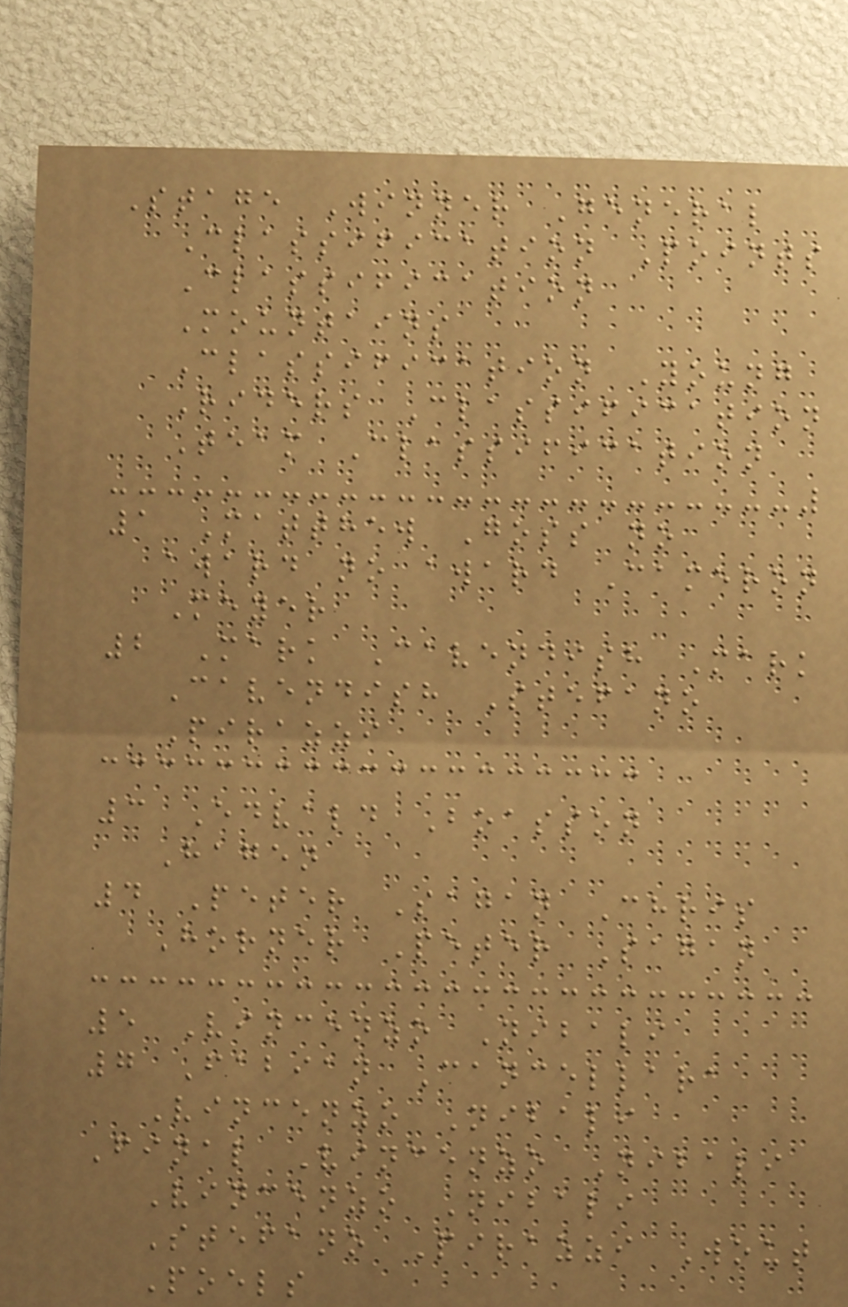Stage Winner General
Classification Points
Classification
Mountains
Classification Young
Riders Classification
Team Classification
1 Matthew Goss no
award no award Cameron
Meyer
2 Mark Cavendish Mark
Cavendish Stefano
Pirazzi
3 Edvald Boasson
Hagen
4 Peter Sagan Chris
Horner Peter Sagan
5 Vincenzo Nibali
7 Fabian Cancellara
Vincenzo Nibali
Final Vincenzo Nibali
Vincenzo Nibali
Stefano Pirazzi Wout
Poels
